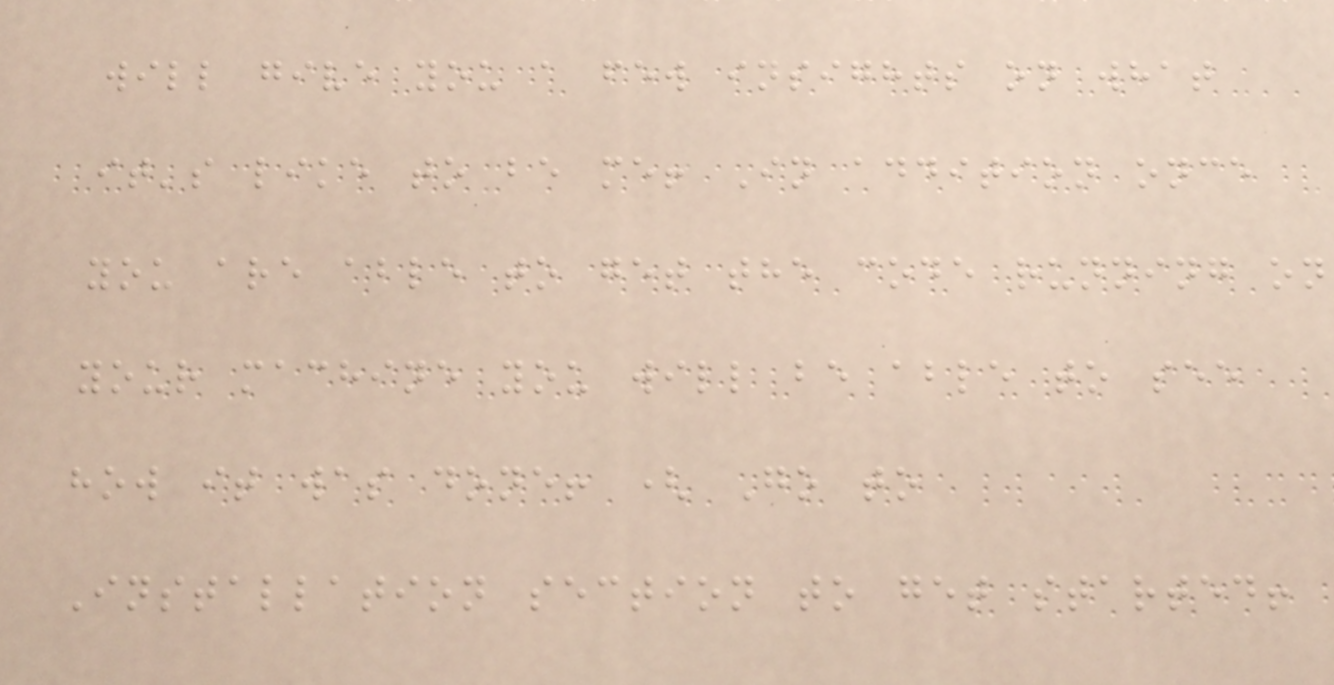will give you a few insights on what
it's like to be me! In addition once
you are able to get the code running on
your machine you will be able to see
how it was done! ( Go to
Installation section to get started!
